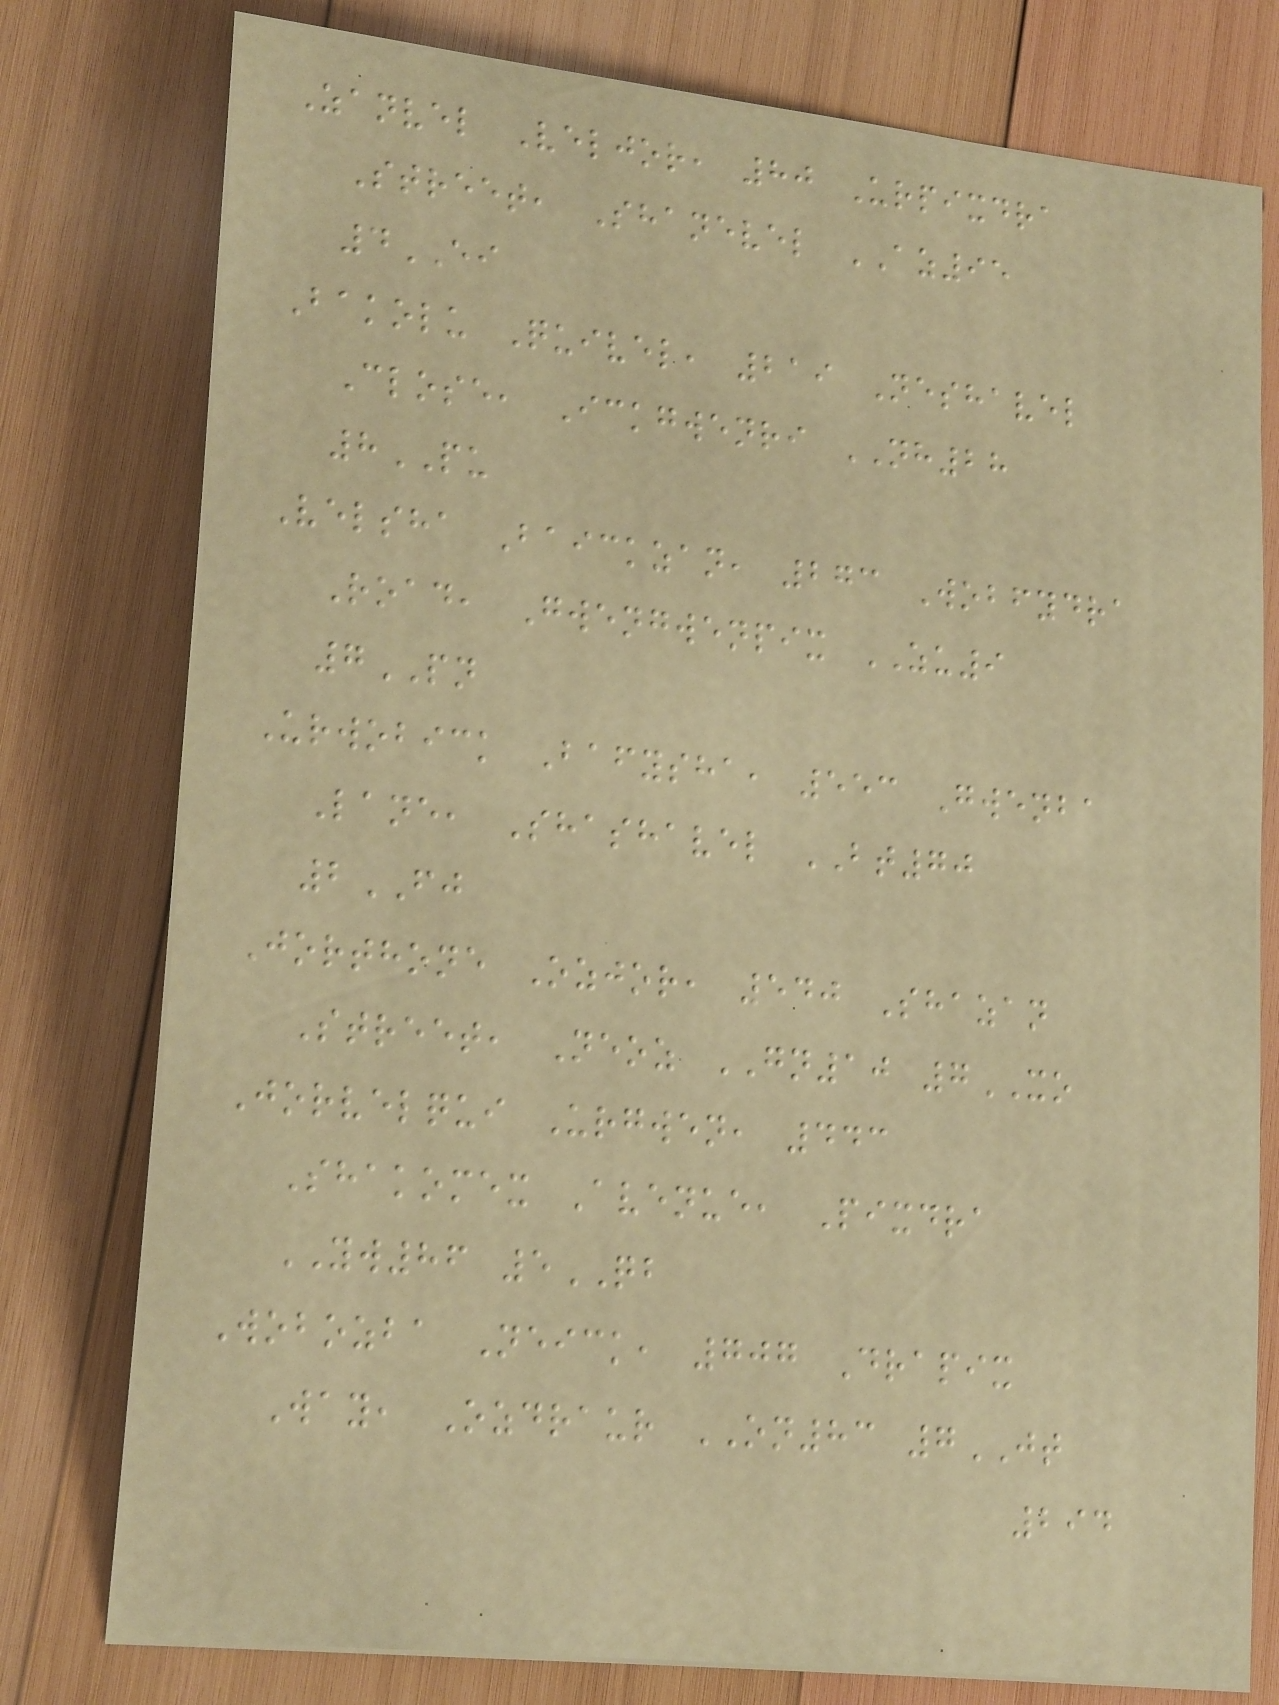Zanvel Veljor, 80 Urpixdra
Street, Shanevel AZ95
4EI
Bakolu Quivel, 219 Neshavel
Close, Ickgwenri NH28
8PU
Velsha Baickzan, 273 Wobfydra
Road, Gwengwenpix ZU9
7PN
Urwobick Bafysha, 553 Gwenba
Lane, Shashavel BT70
2FJ
Jorthone Ozjor, 540 Shazan
Street, Neoz GN10 7XO
Jorvelqui Urgwen, 443
Shakomex Avenue, Pixdra
YW86 5QB
Wobozba Neick, 707 Drapix
Way, Ozdraur ON83 7JT
294
